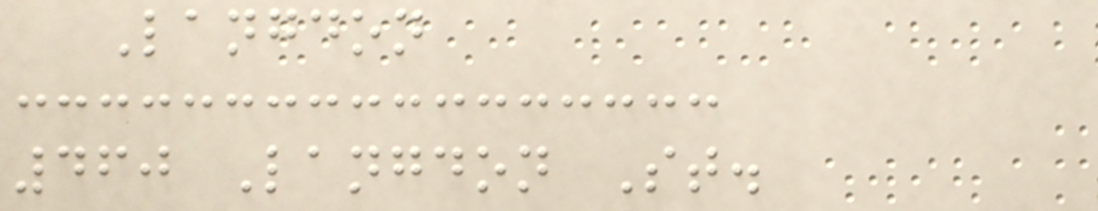Langdon
460 Langdon St.
